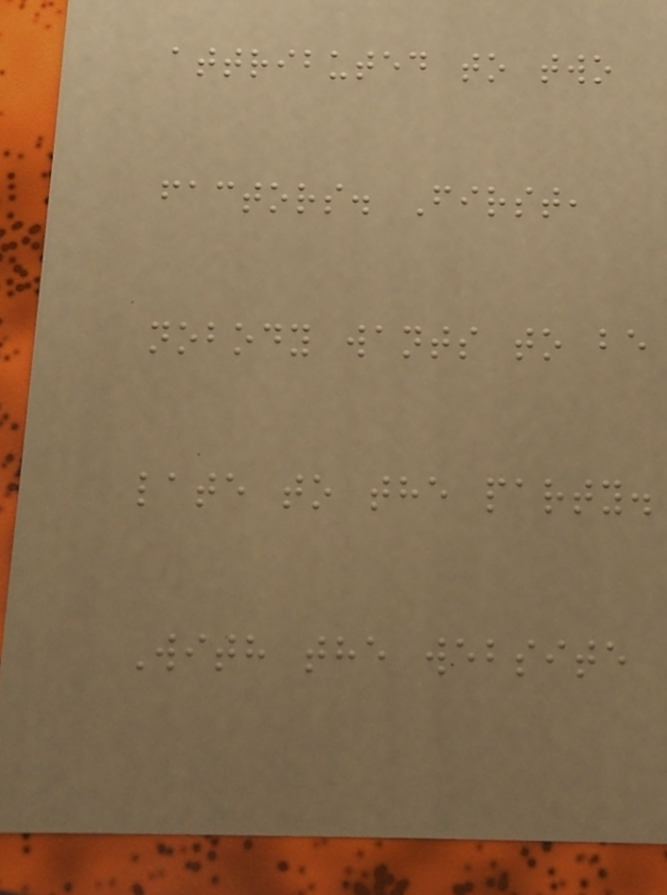attributed to two
factors. First,
nobody wants to be
late to the party.
With the website
